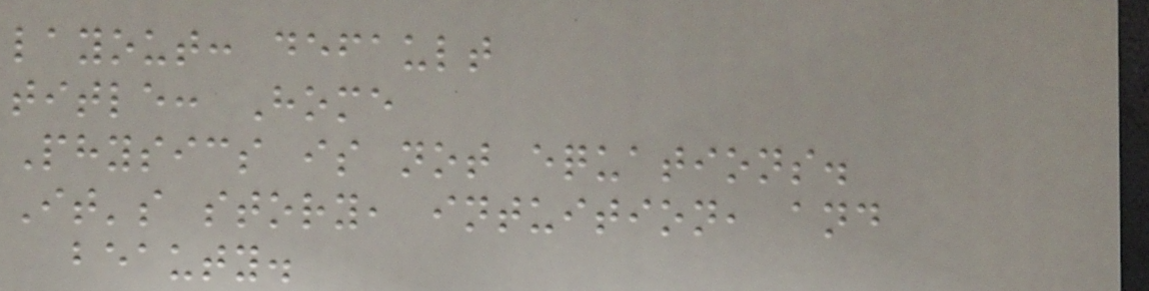layout: default
title: Home
Physics is not equations.
It's story, intuition, and
beauty.
